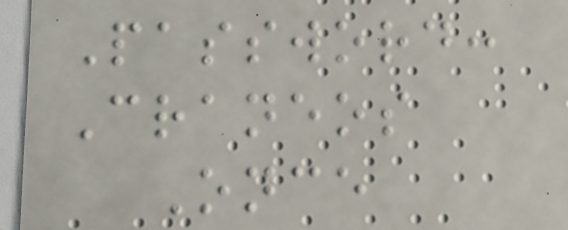Password:
Craneos
Once
